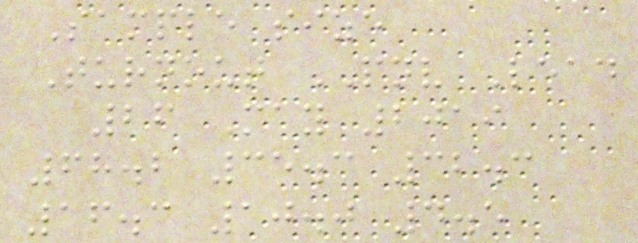Sample size
Turnout PNV Lead
26 May 2019
68.2 35.3 32.3
16.3 10.0 4.5
